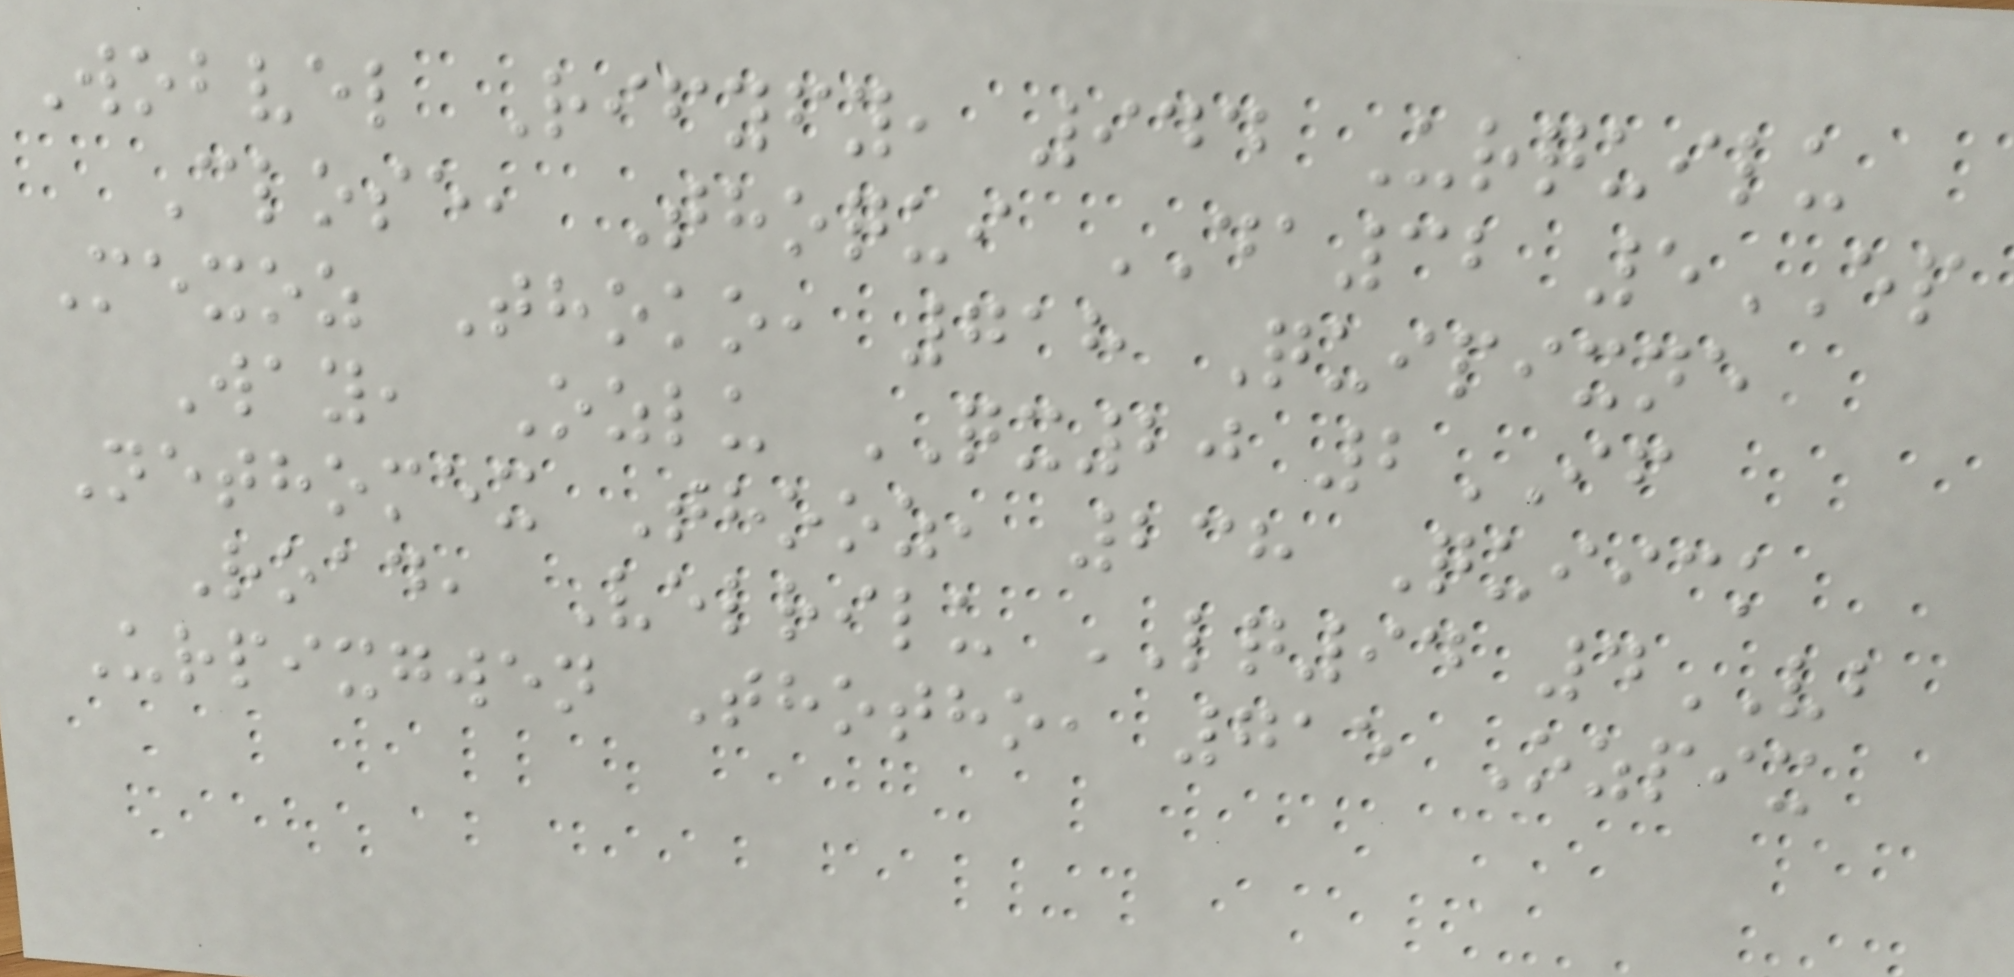Wobvel Rifyfy, 944 Urquilu
Close, Thoqui DA32 5EP
Mexoz Thoko, 718 Quipixne
Way, Ozlu QX20 2IF
Nethomex Thooz, 238 Quiick
Road, Velrilu LQ94 4VB
Urpixgwen Thotho, 715 Ozpix
